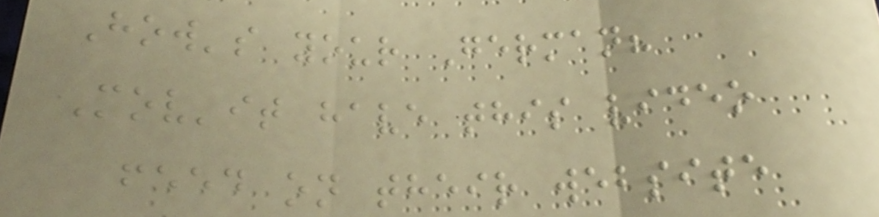How's your German?
Mov'it have this video
feed on their website
